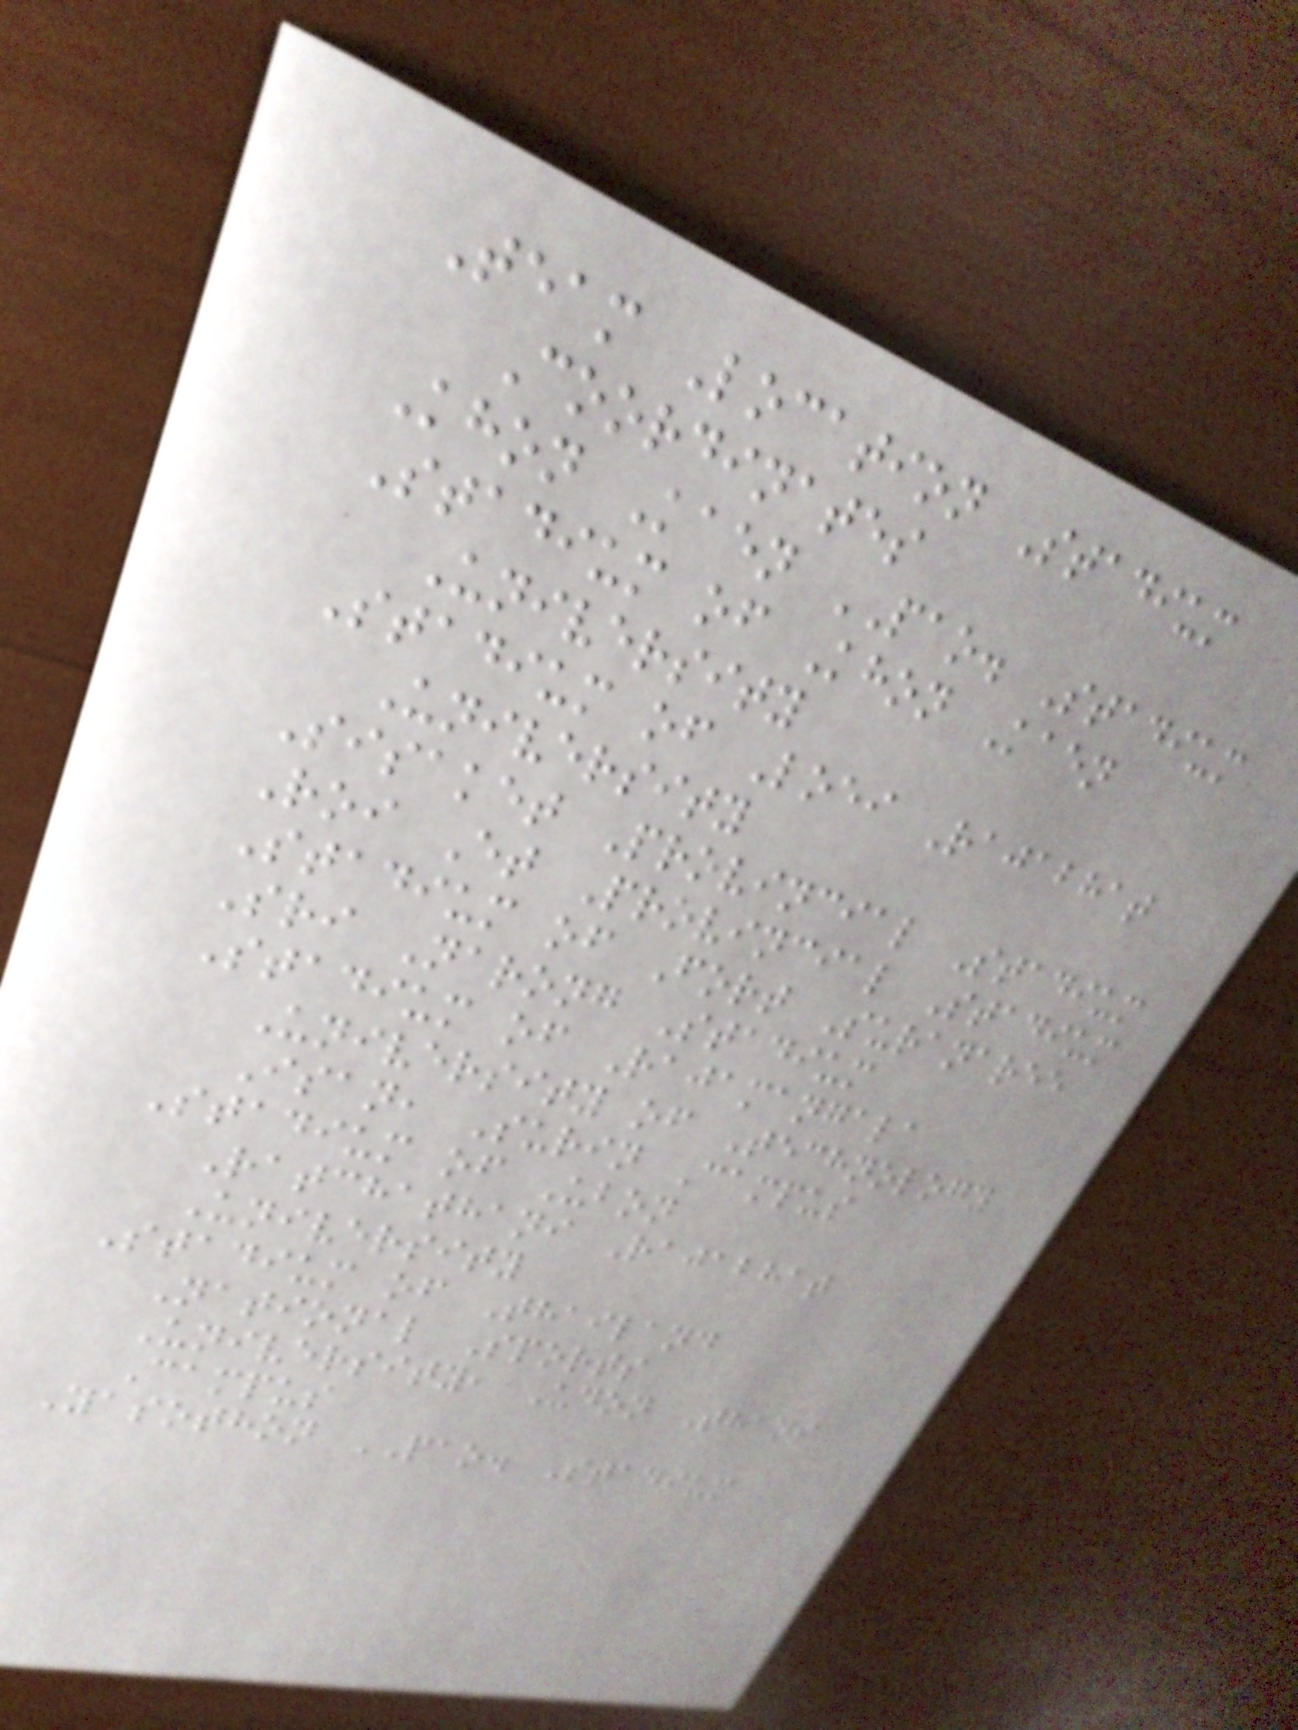Team Location Stadium
Coordinates
Khon Kaen PAO. Stadium
Stadium of Khon Kaen
University
Stadium of Loei Rajabhat
University
Sisaket Provincial Stadium
Roi Et Provincial Stadium
Stadium of Fort Suranaree
Sri Narong Stadium
Stadium of Rajamangala
University of Technology
Isan, Surin Campus
Stadium of Ubon
Ratchathani Rajabhat
University
Stadium of Thailand
National Sports
University, Udon Thani
Campus
Yasothon PAO. Stadium
